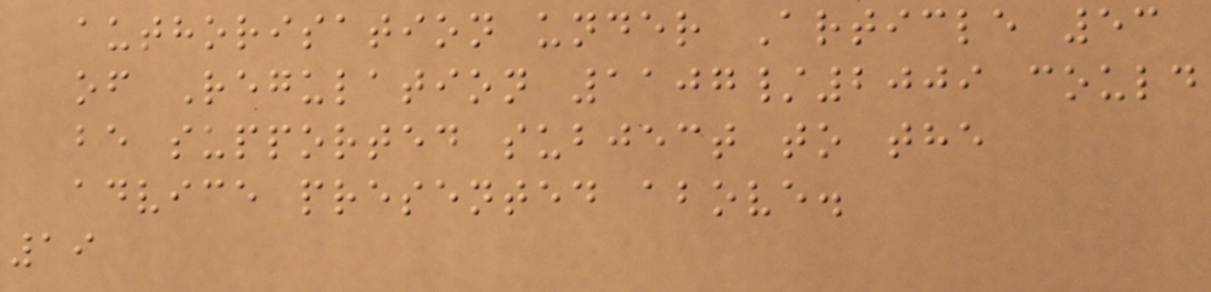authorisation under Article 53
of Regulation 1107/2009 could
be supported subject to the
advice presented above.
19
